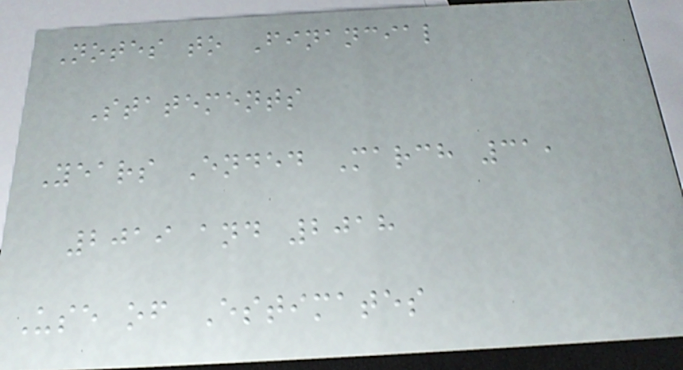Notes to Financial
Statements
Years Ended March 31,
2019 and 2018
Use of Estimates
